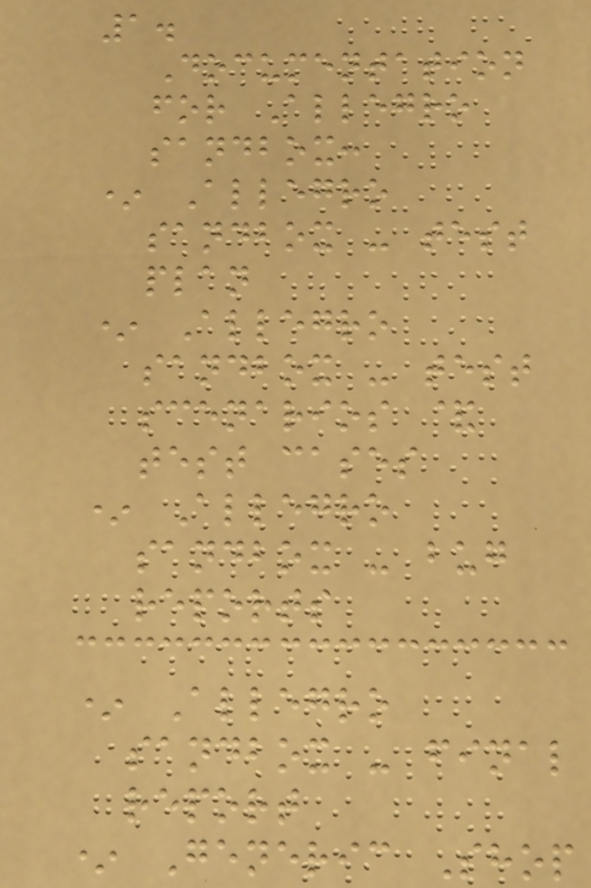1.
Documentation
for Allegro
sandbox:
* Allegro
sandbox - test
plan
* Allegro
sandbox - test
scenarios &
test cases
* Allegro
sandbox - bug
reports
* Allegro
sandbox - final
report
* Generic Shop
